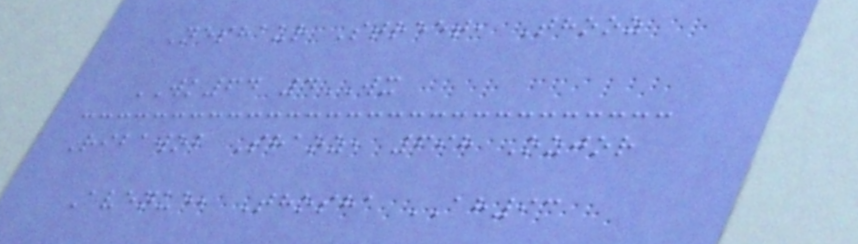Neshaur Street, Thooz
WK64 4WX
Ribawob Shaoz, 698 Ozjor
Avenue, Thosha AH93
